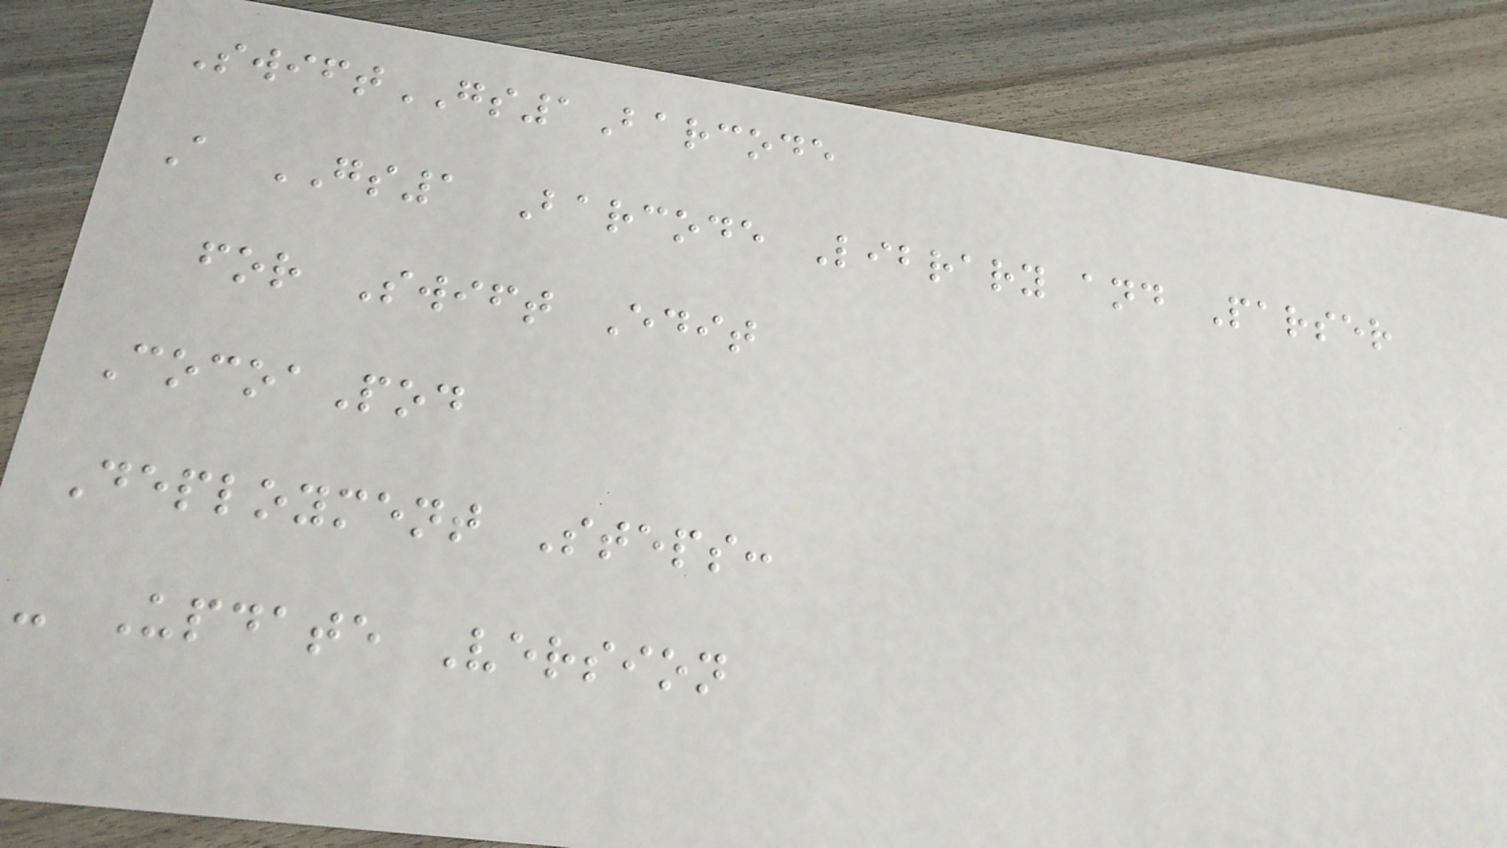SwiftGS1Barcode
A GS1 Barcode Library and Parser
for Swift Edit
CocoaPod
Deployment Steps:
- Update Version
